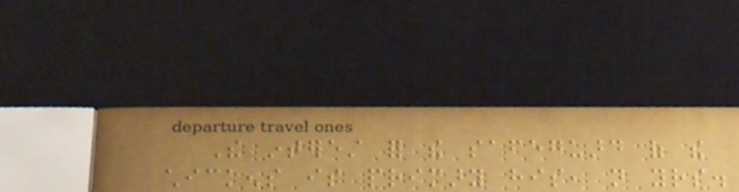The interest for the safeguard of the
chickens is primary his, not yours.
